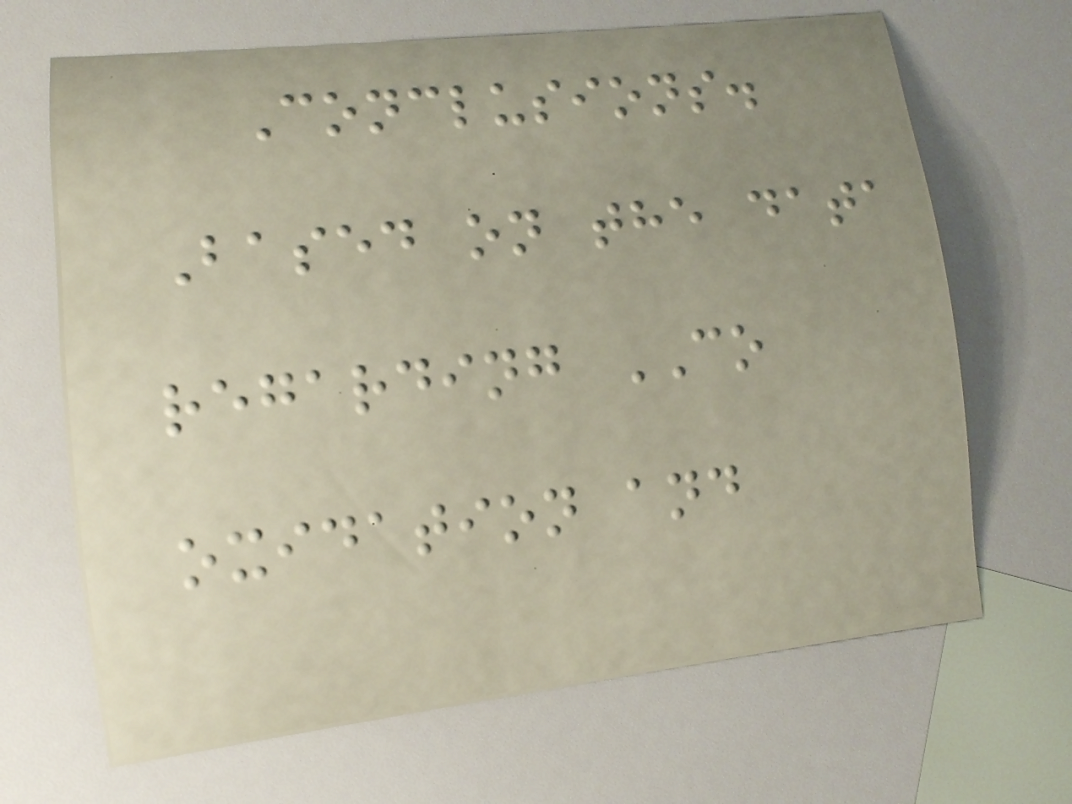Conclusions.
Based on the data
regarding CO
oxidation and
